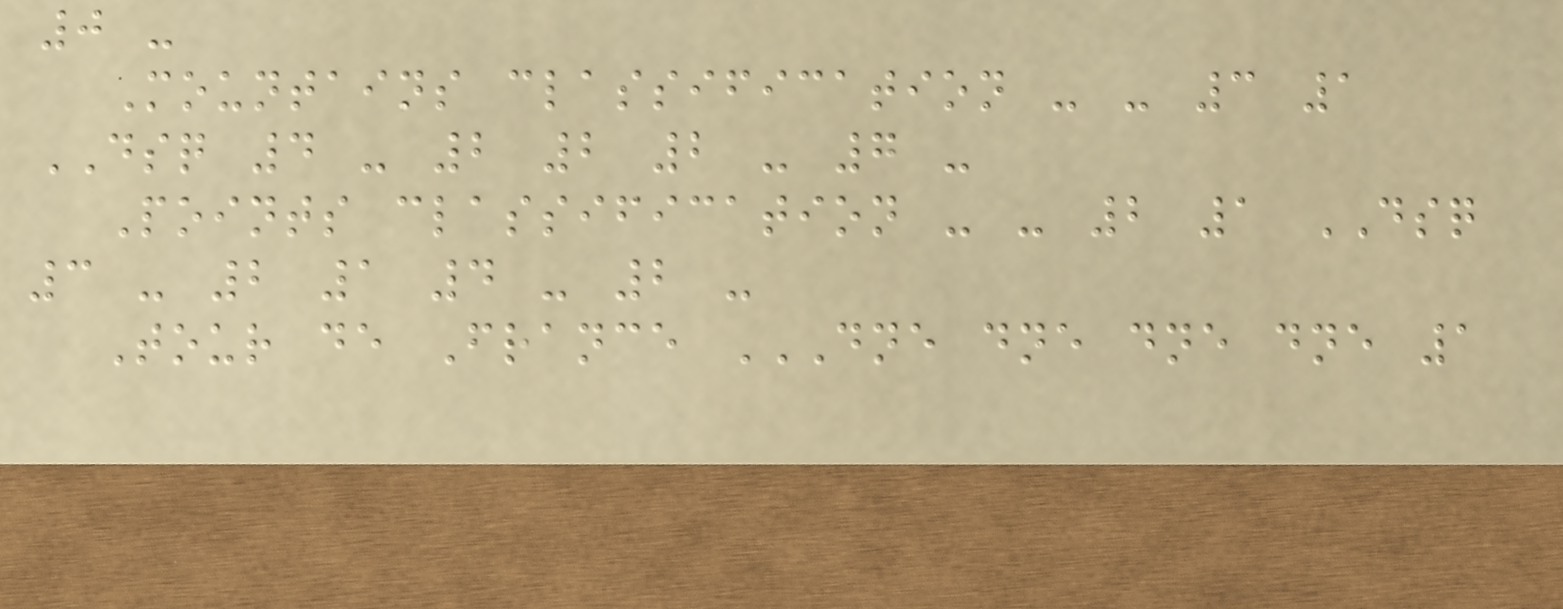0 -
Mountains classification - - 3 1
DSQ 4 - 2 2 2 - 7 -
Points classification - - 2 1 DSQ
3 - 2 1 4 - 2 -
Tour de France DNE DNE DNE DNE 1
